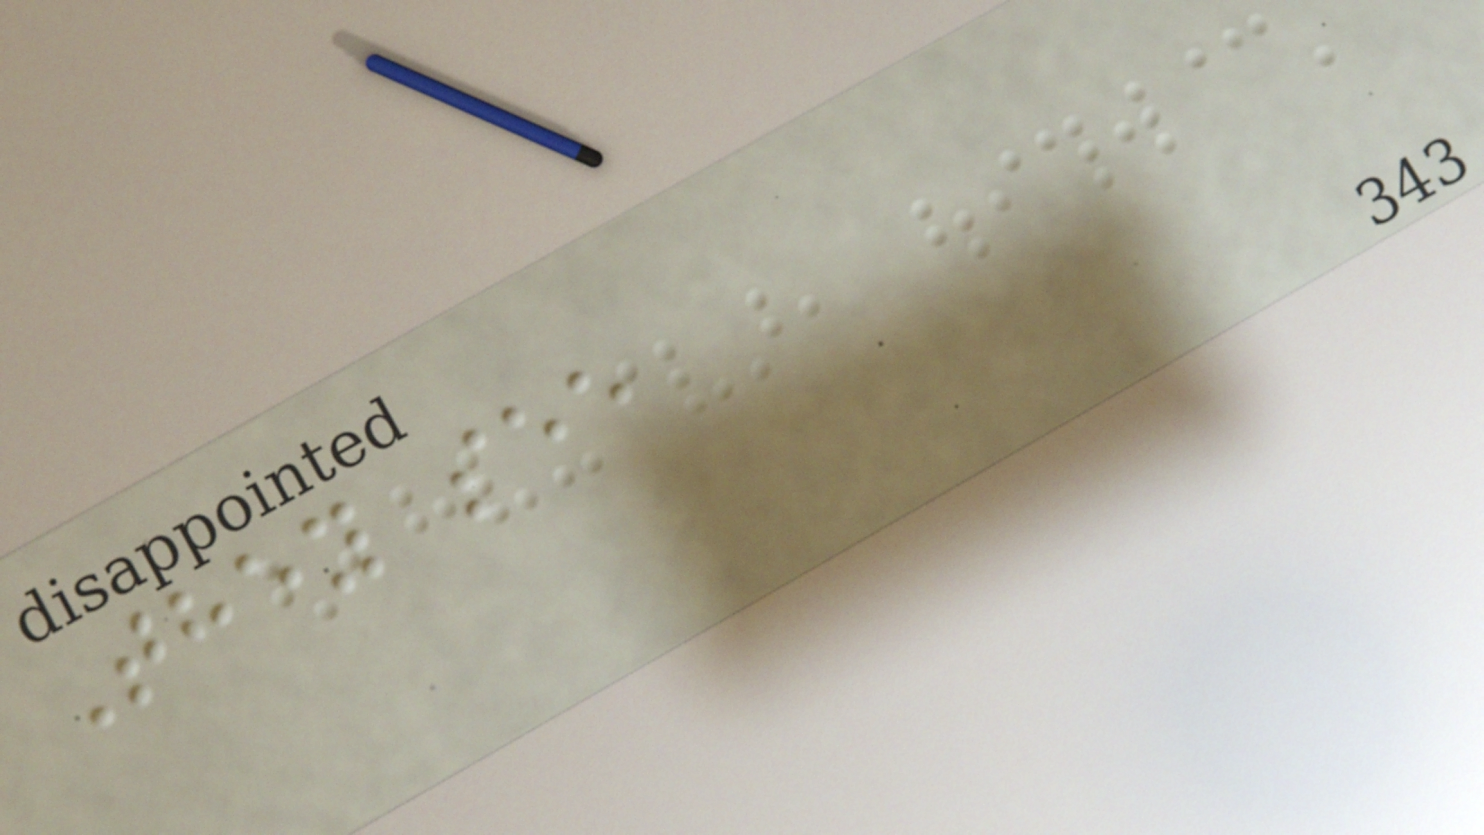They see
